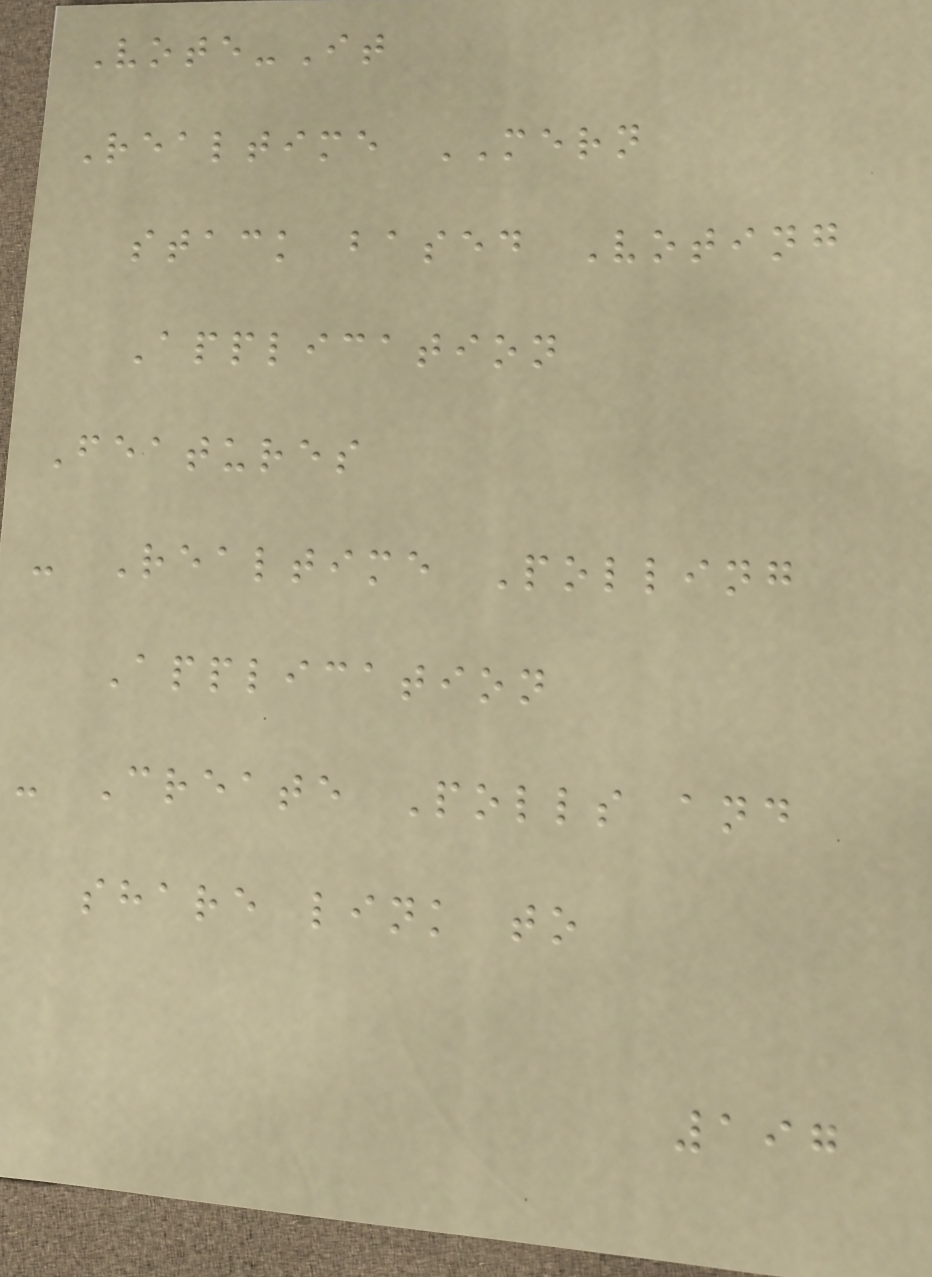Vote-It
Realtime MERN
stack based Voting
Application
Features
- Realtime Polling
Application
- Create Polls and
share link to
197
